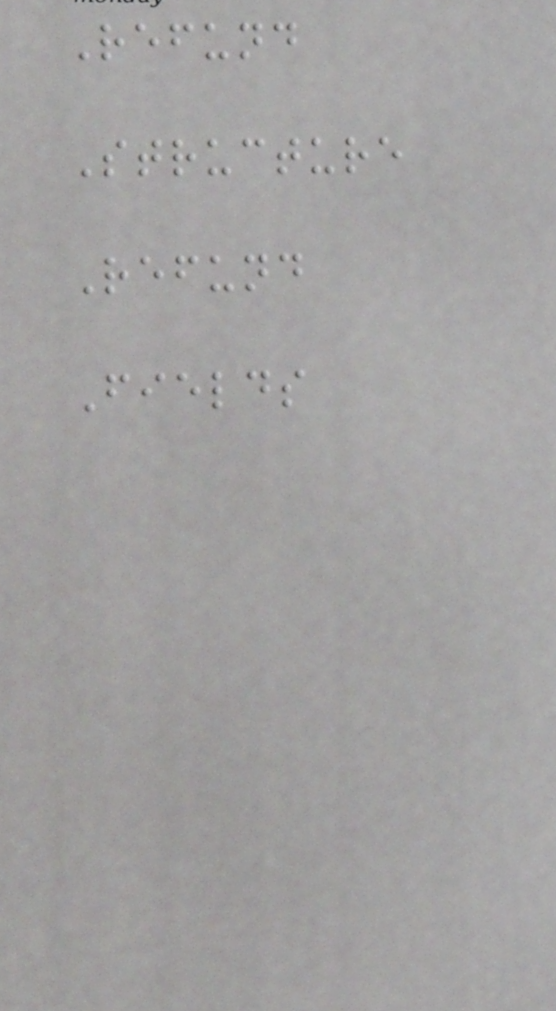Refund
Structure
Refund
Fields
